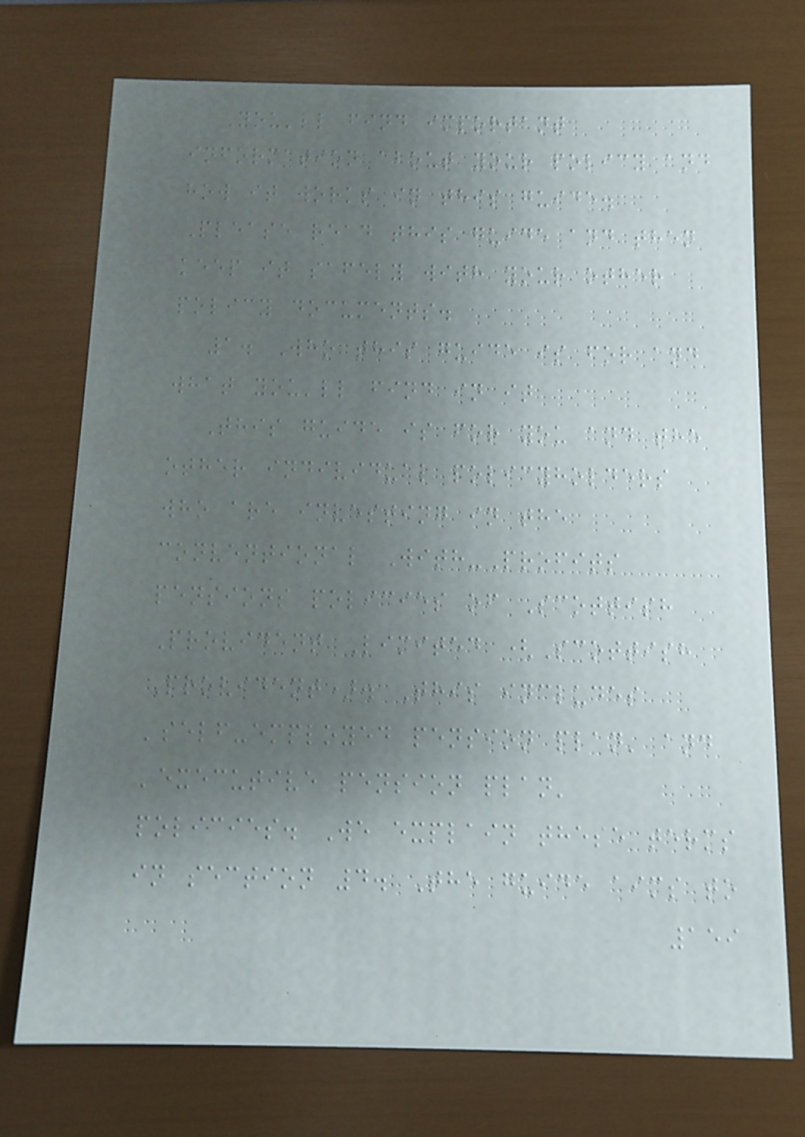You'll find important
information about your policy and
how it works in this guide.
Please read this guide and then
keep it safely with your other
policy documents.
1. Who this guide is for and
what you'll find in it
This guide is for you and the
other individual policyholders
who are investing in the
conventional With-Profits
pensions policies of Scottish
Provident Limited (Scottish
Provident). This includes
'self-employed pension plan' and
'executive pension plan'
policies. We explain these terms
in section 4. The guide aims to
159
